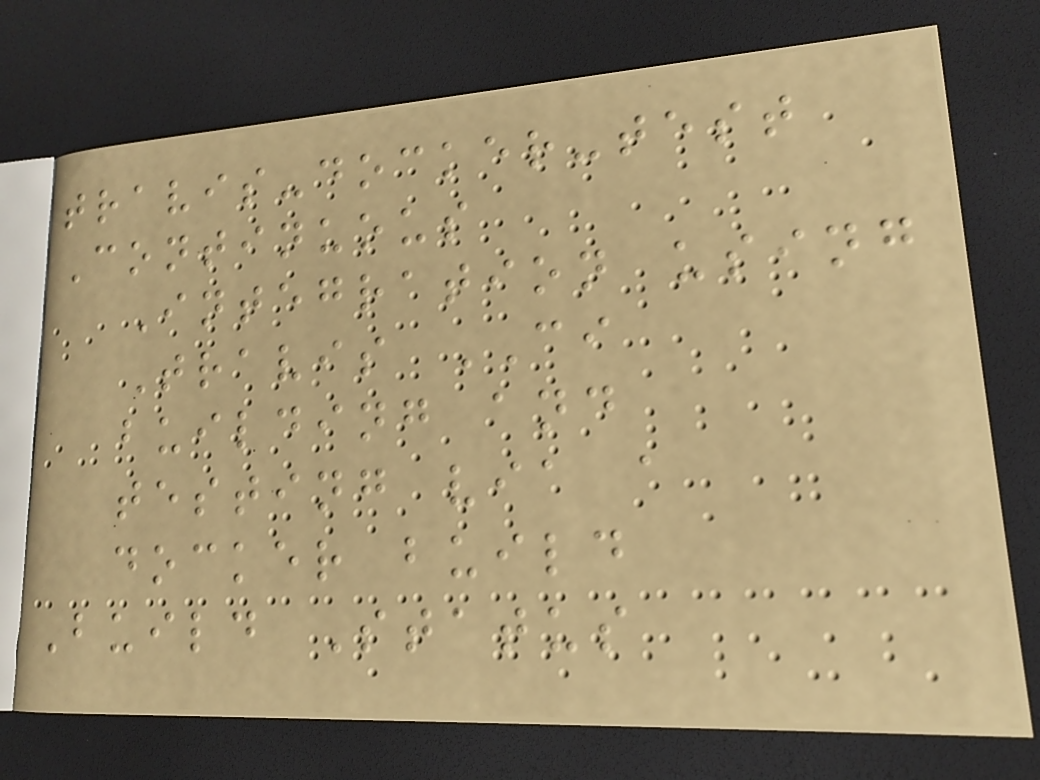travis-docker-test
Continuous
Integration using
Travis CI
building and
testing via a
docker build
Build Status
